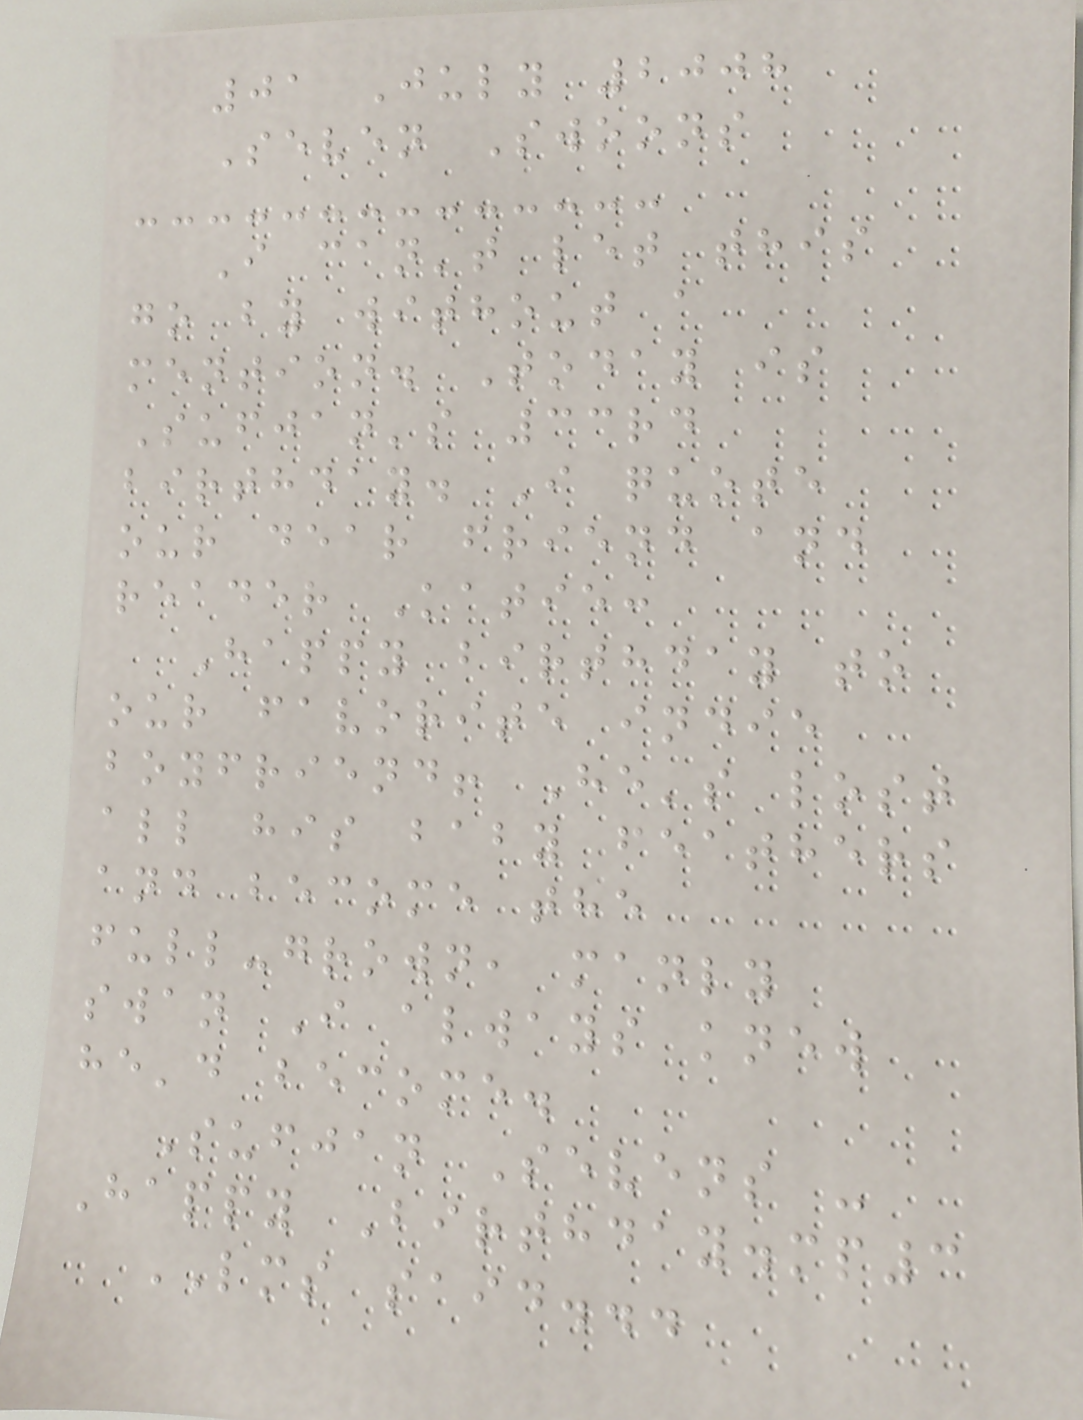01 July 2008
Seven Swoons
I can't let this
go by without a
mention. Today is
Sufjan's 33rd
birthday. I quote
our dear friend and
reader Katie:
Happy birthday to
our favorite indie
boyfriend! He's lost
all his baby feathers
and become the
full-grown, manly
swan I always knew
he'd become.
Sufjan Sevens -
Happy Birthday.mp3
LMS said...
